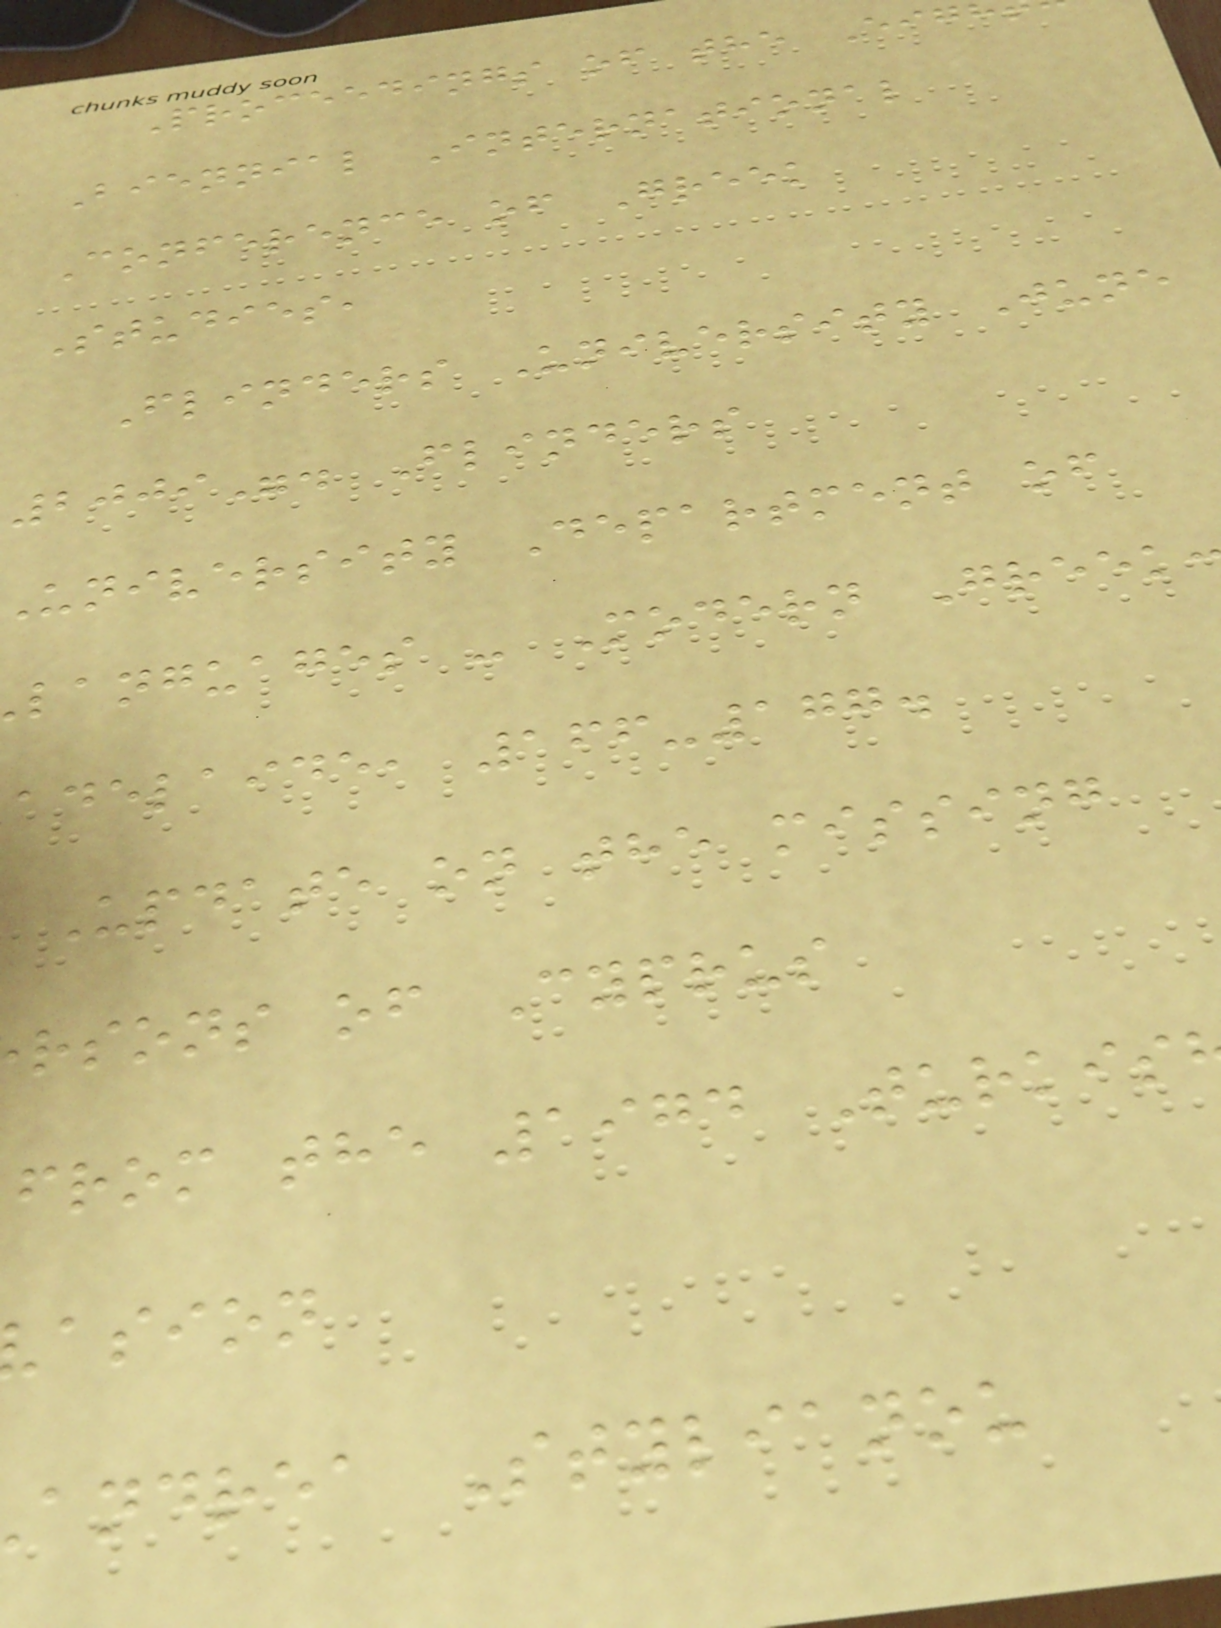Proceedings of the Eig
Biennial International
Conference of Greek
Studies,
Flinders University June
2009". Flinders
university Department of
languages - Modern Greek
adelaide, 166-177.
Update on the missing
rsons of Cyprus
from the 1974 Turkis
asion
andrea Stylianou
